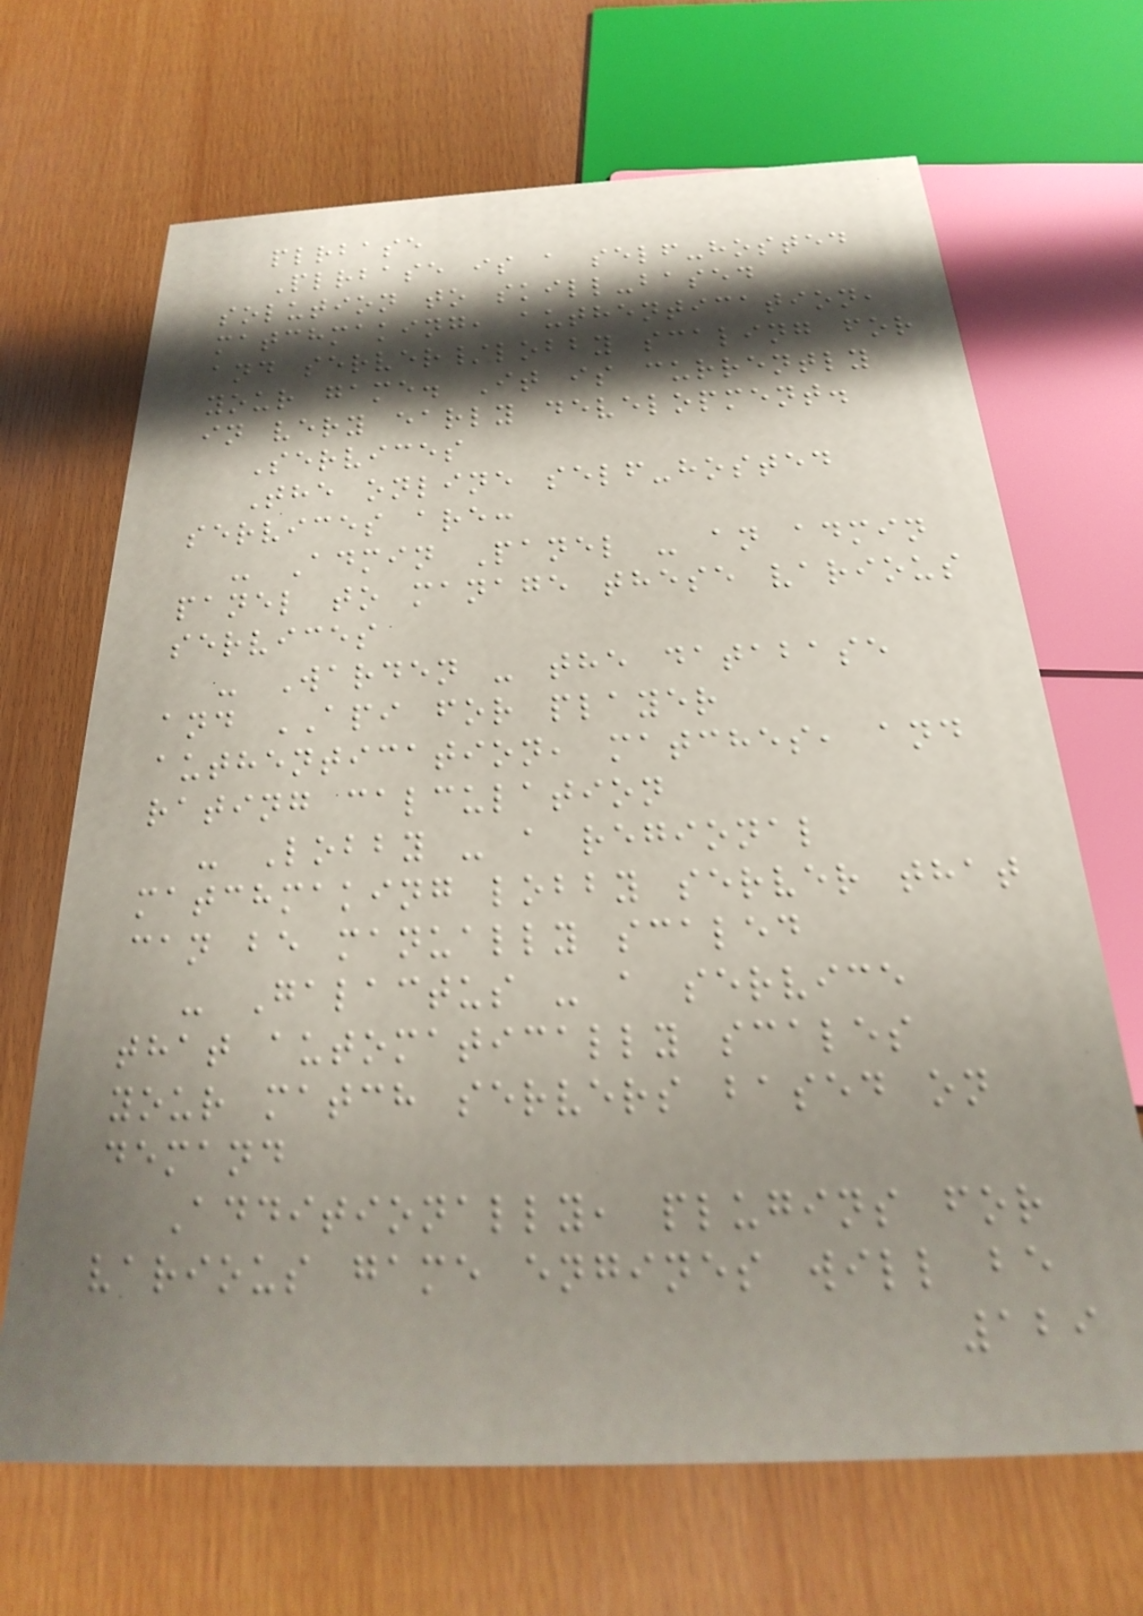plrbase
Plrbase is a self-hosted
solution to skill-based
matchmaking, authentication,
and server/lobby scaling for
your game. It is currently
in very early development.
Services
The online self-hosted
services are:
- Admin Panel - an admin
panel to manage these various
services
- Warden - the database
and API for player
authentication, matches, and
rating calculation
- Lobby - a regional
matchmaking lobby server that
can be manually scaled
- Galactus - a service
that automatically scales
your match servers based on
demand
Additionally, plugins for
various game engines will be
129
